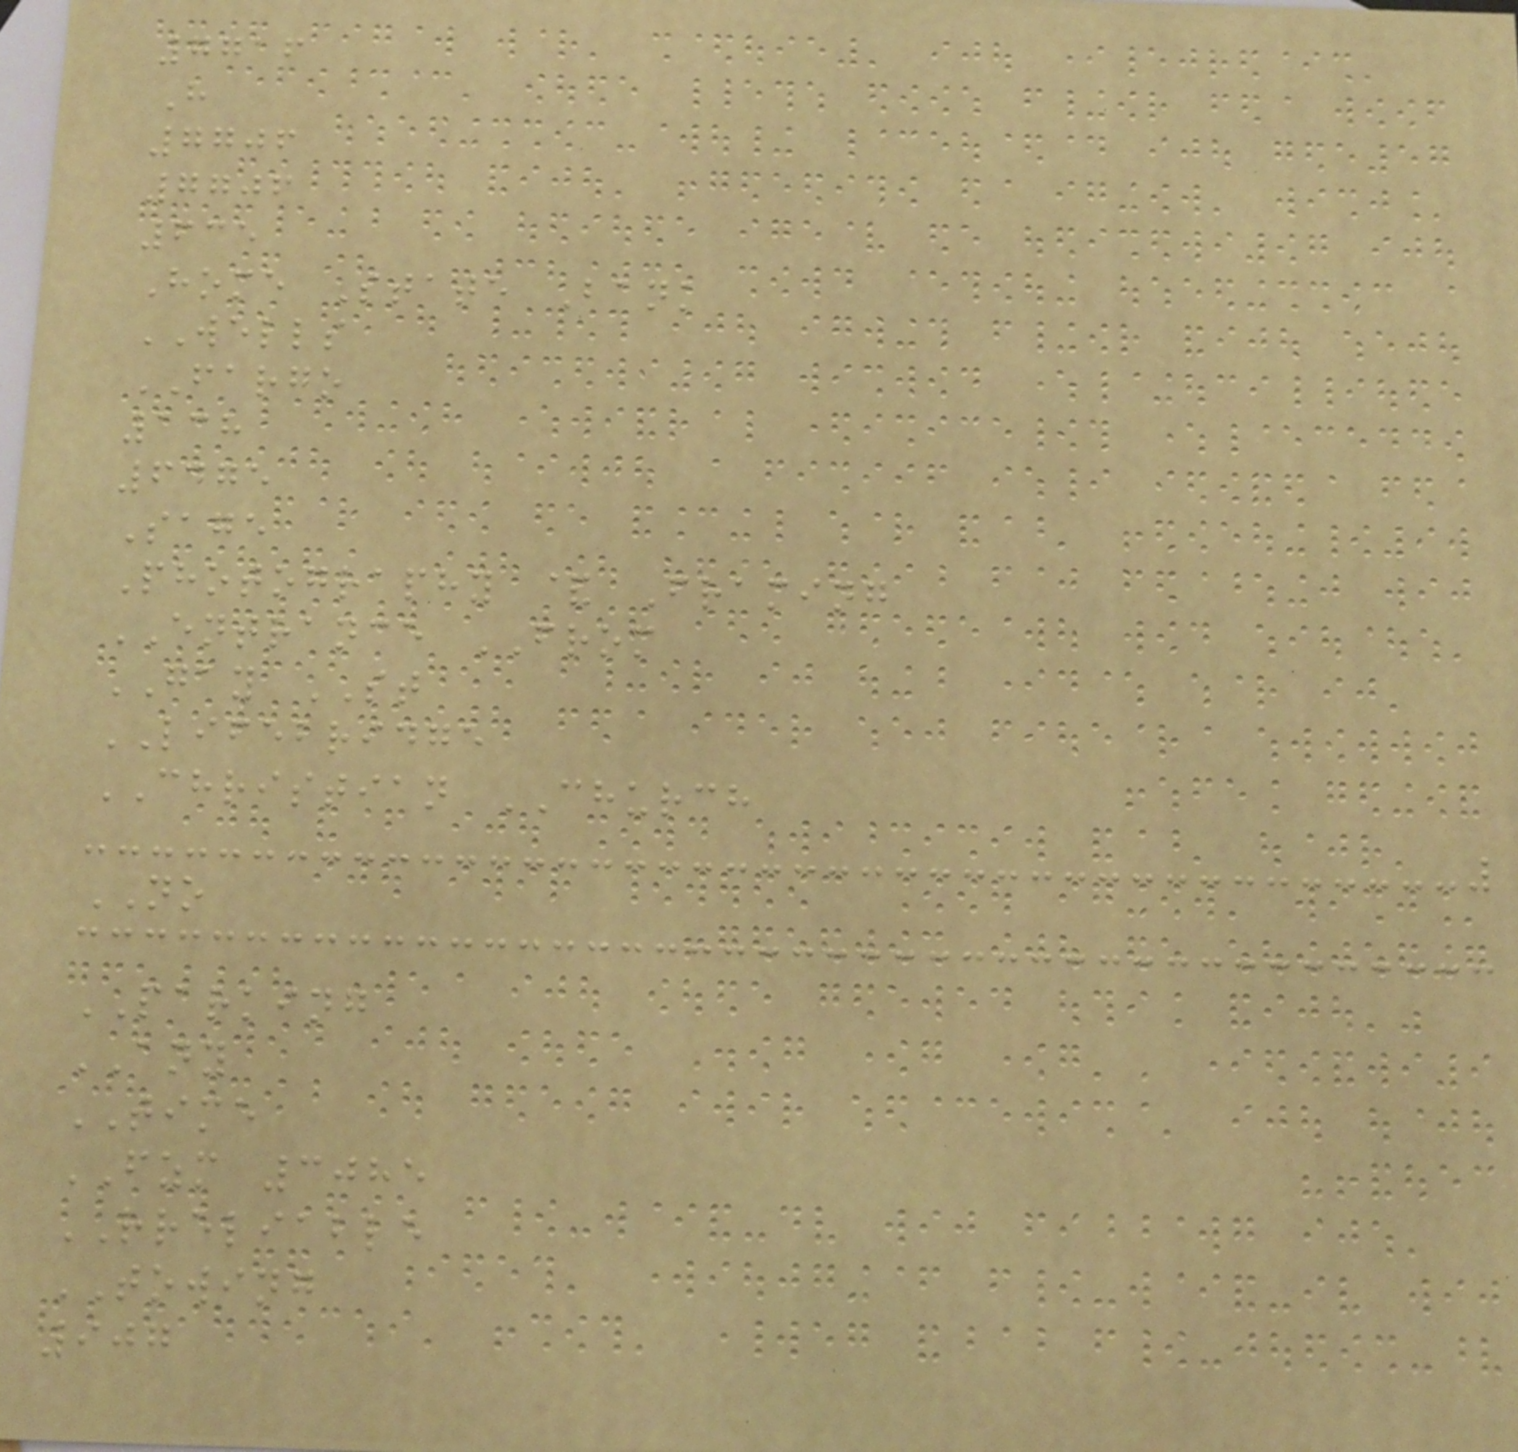7716
H
7706
7706
635
Home State Bank
WELLS
FARGO
138
6475
Sage
Photography & Framing
ENTRANCE FROM
GAY ST
LIFEBRIDGE
CHRISTIAN CHURCH
NO
PARKING
ANY
TIME
FZM 3085
RRELIABLE
TOWING
907
